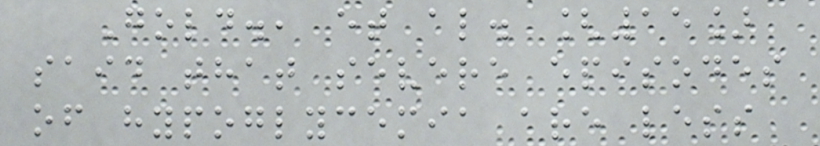Gold., et al. [15]
said that severe episodes
of hypoglycemia are less
